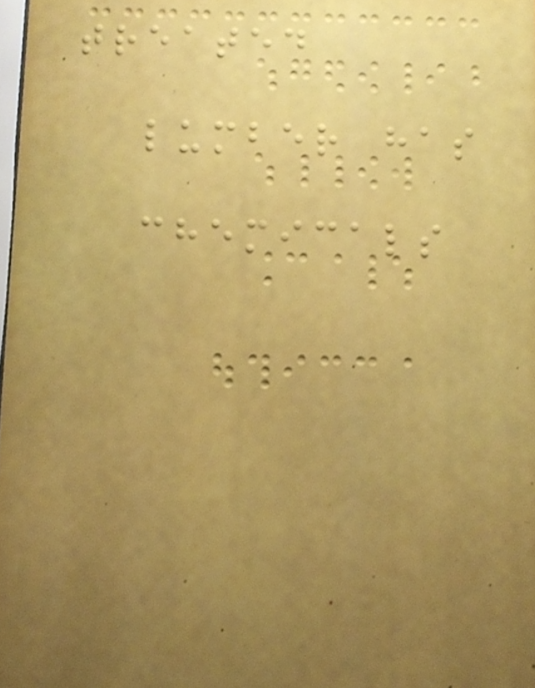treated
lumber has
chemicals
